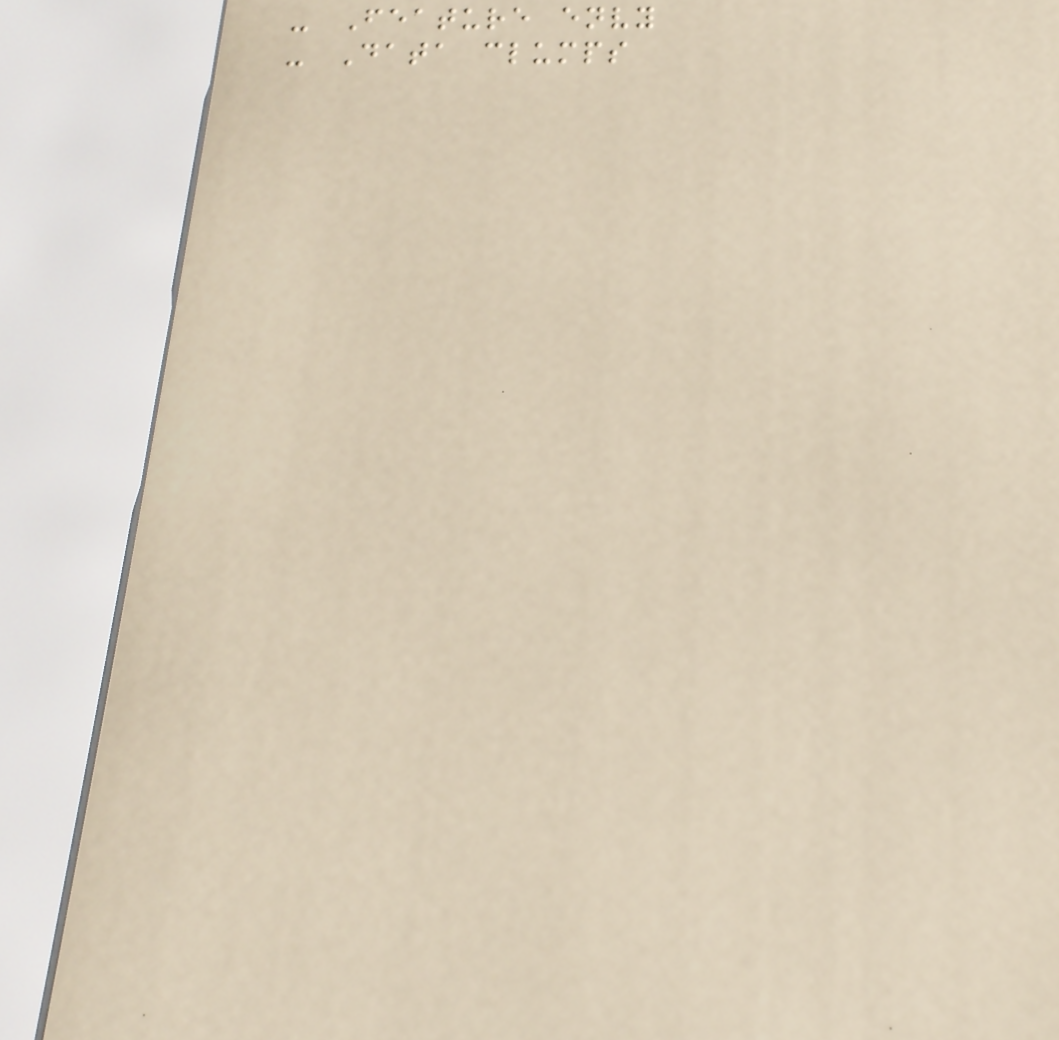- Feature envy
- Data clumps
